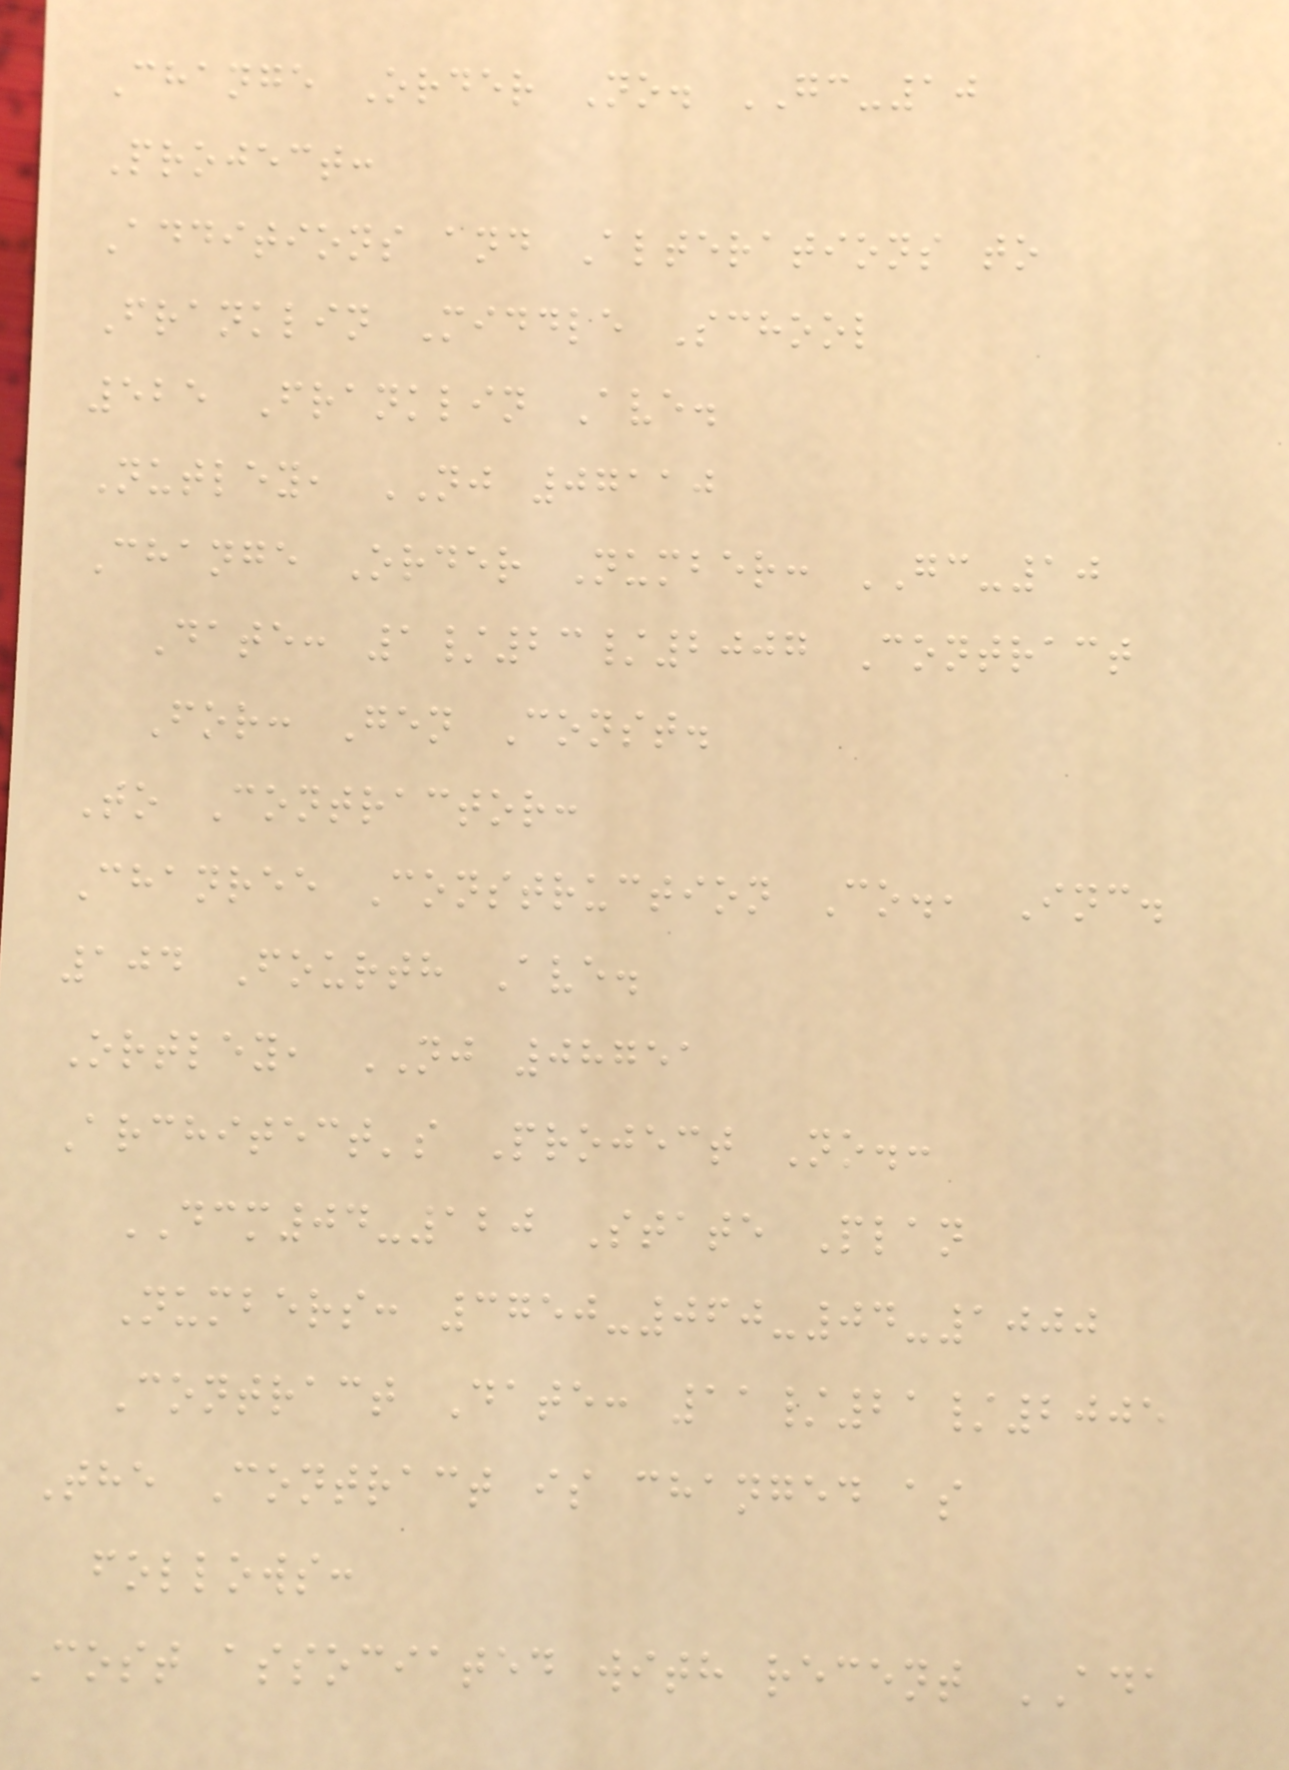Change Order No. GC-10
Project:
Additions and Alterations to
Franklin Middle School
525 Franklin Ave.
Nutley, NJ 07110
Change Order Number: GC-10
Date: 1/23/2007 Contract
For: Gen Const.
To Contractor:
Chanree Construction Co., Inc.
104 Fourth Ave.
Ortley, NJ 08751
Architect's Project No.:
DCM04-120 State Plan
Numbers: 3750-060-04-1000
Contract Date: 11/21/2005
The Contract is changed as
follows:
Cost associated with recent ADA
